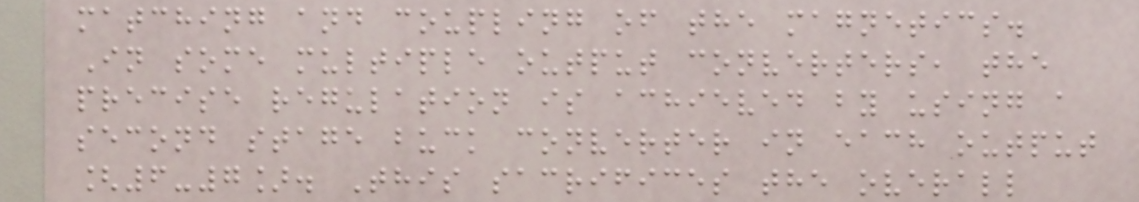matching and coupling of the magnetics.
In some multiple output converters, the
precise regulation is achieved by using a
second stage buck converter in each output
[6-7]. This sacrifices the overall
